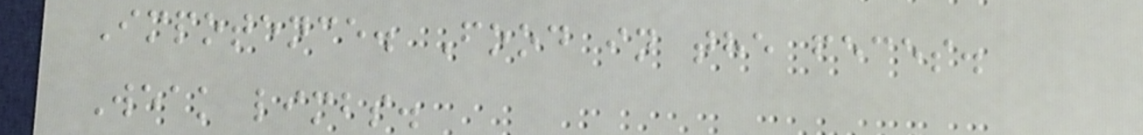Impotence. Food in the feces.
Weak limbs.
